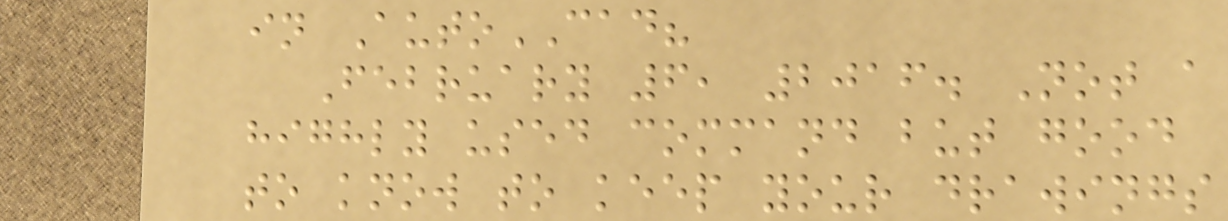in AutoCAD?
February 6, 2016. Not a
highly used command but good
to know to keep your drawings
